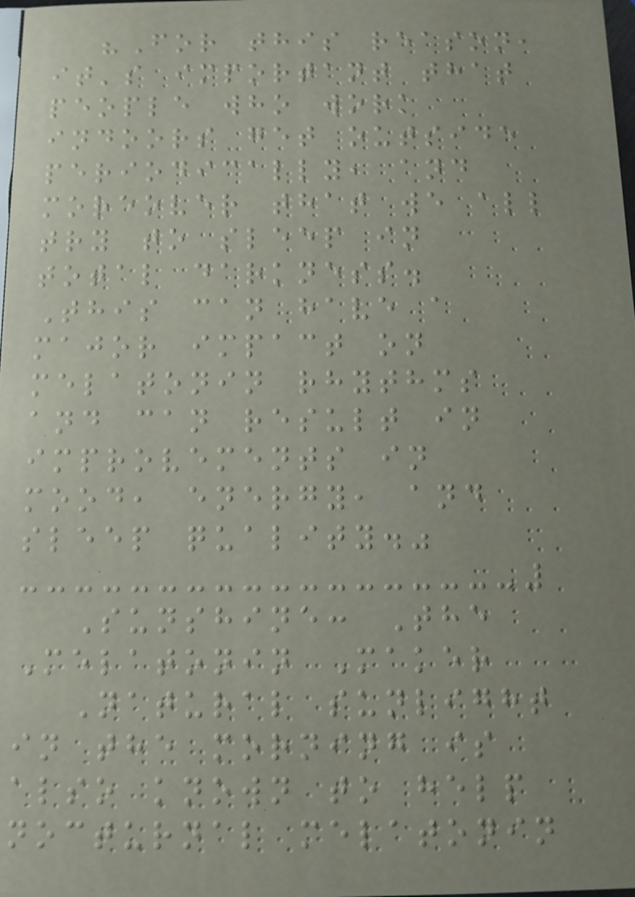"For this reason,
it's important that
people who work
indoors get outside
periodically, and
moreover that we all
try to sleep in
total darkness.
This can have a
major impact on
melatonin rhythms
and can result in
improvements in
mood, energy, and
sleep quality."
Sunshine: The
Melatonin Maker
Natural sunlight
in the morning is
also known to help
nocturnal melatonin
